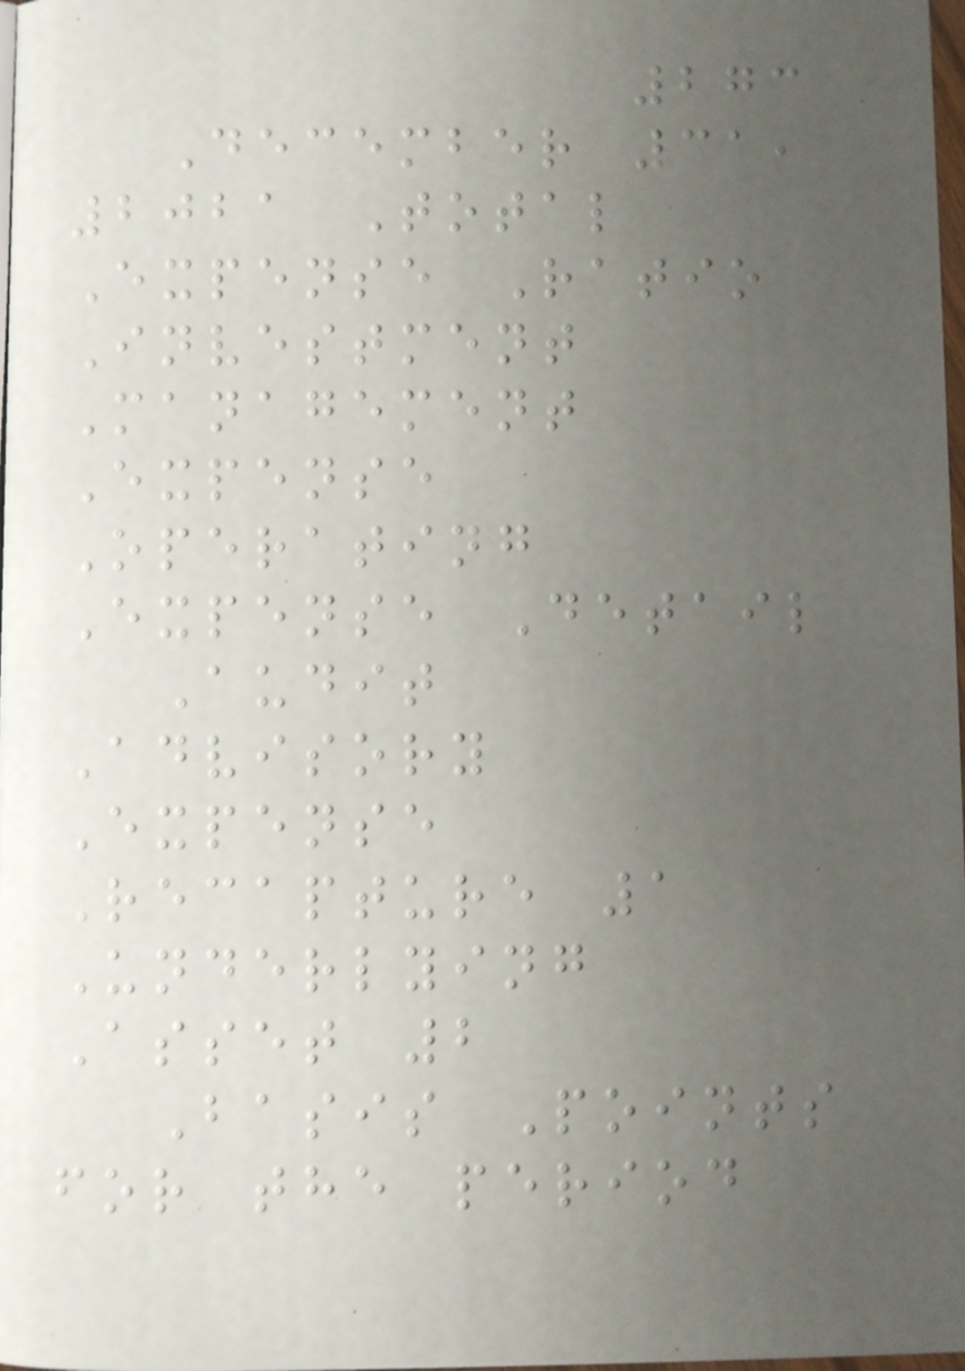273
December 31,
2021 Total
Expense Ratio
Investment
Management
Expense
Operating
Expense Detail
Audit
Advisory
Expense
Recapture 1
Underlying
Asset 2
Basis Points
for the period
